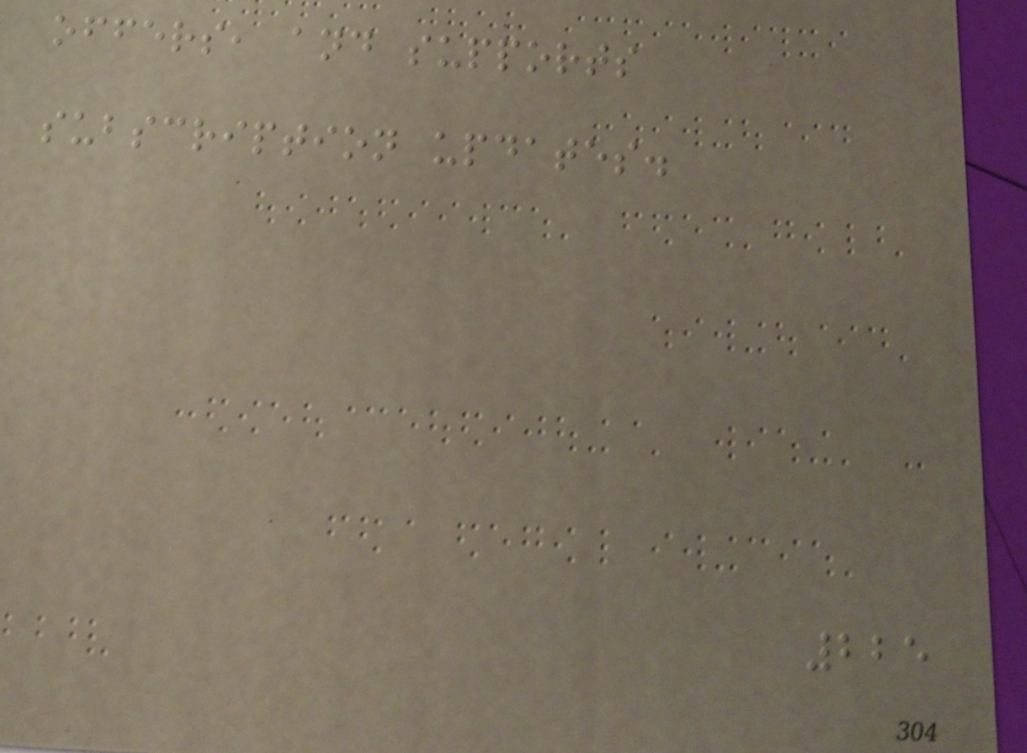offers, and supports
subscription updates.
225
